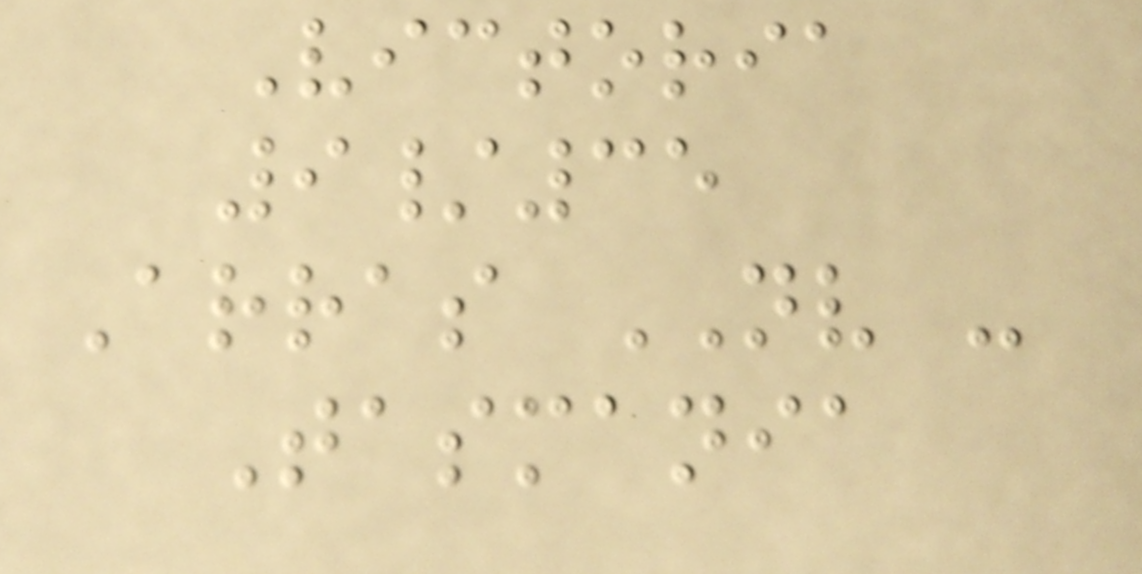Victoria
9/35
Arras NV -
Tasmania
